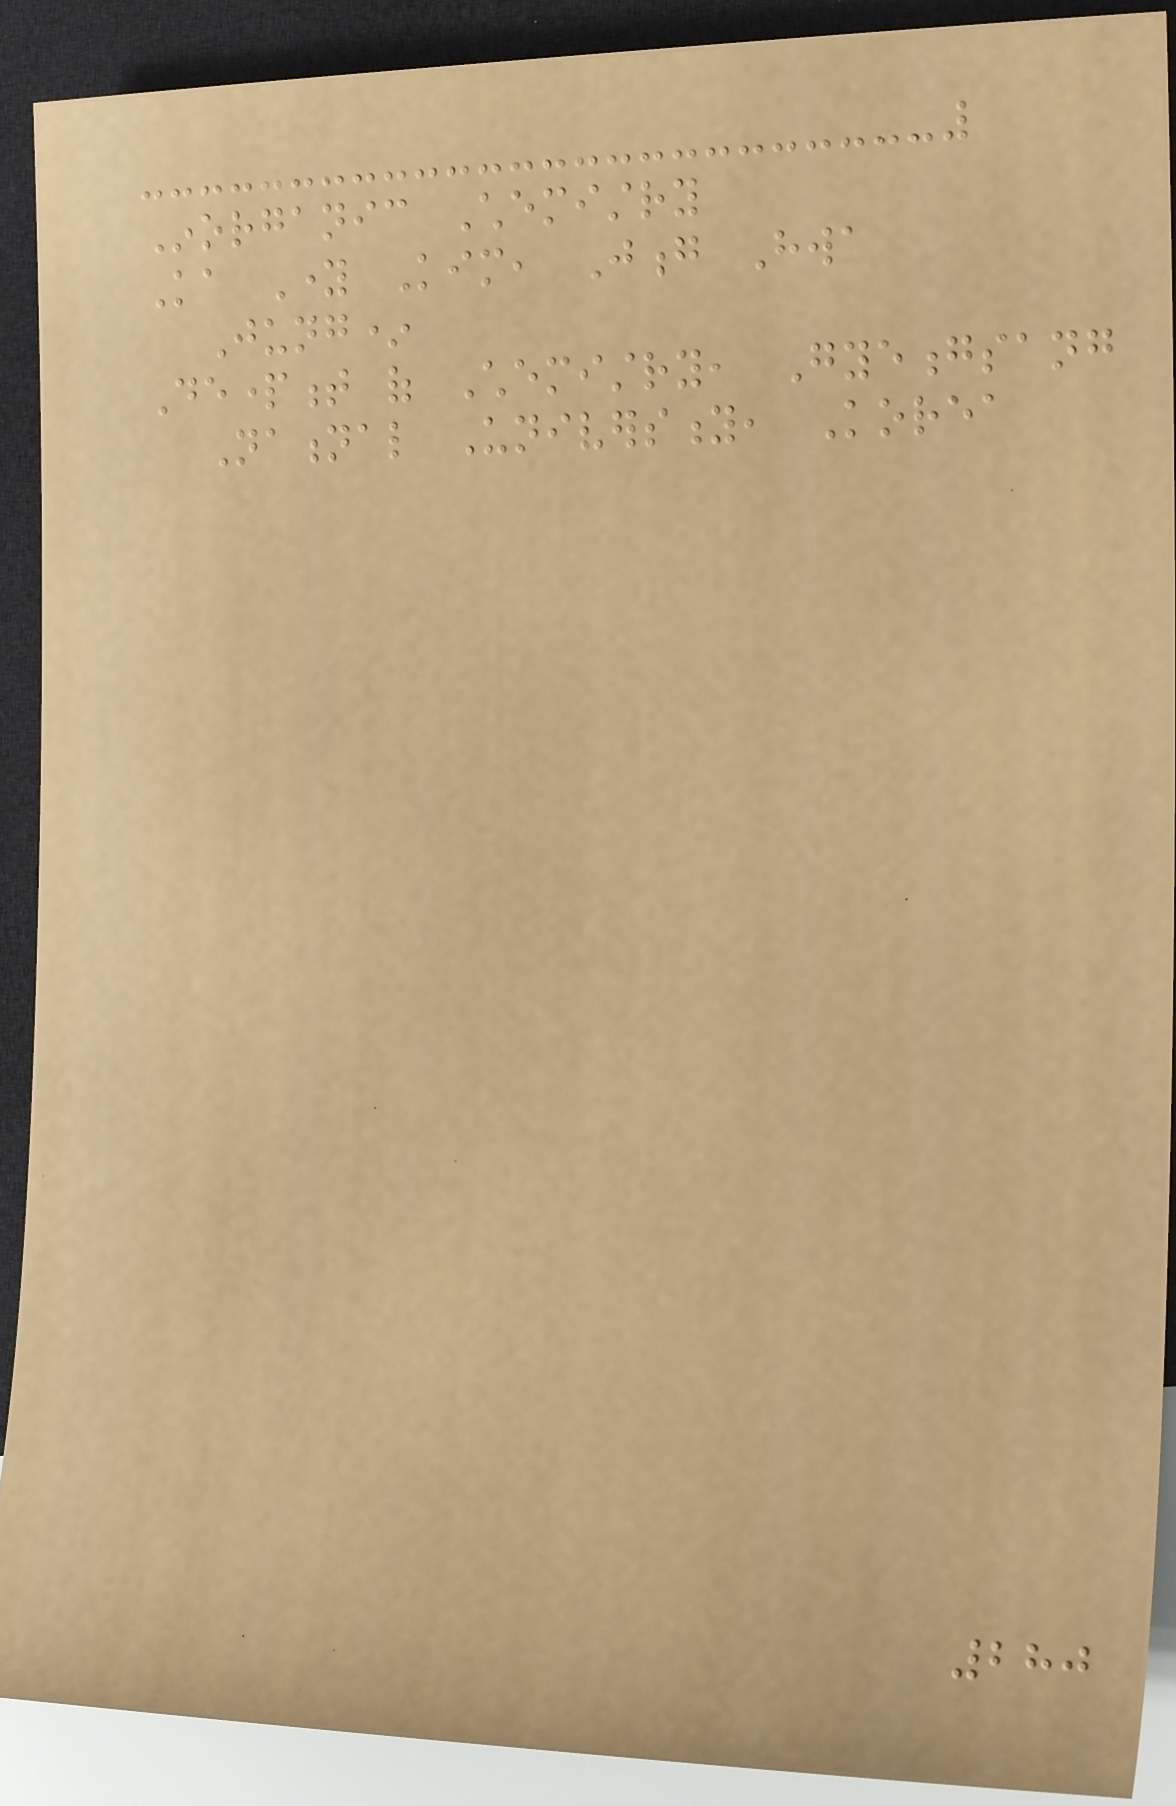Inorganic Chemistry
Ka Young Kim, Jong Hwa
Jung*
Department of Chemistry, Gyeongsang
National University, Korea
280
